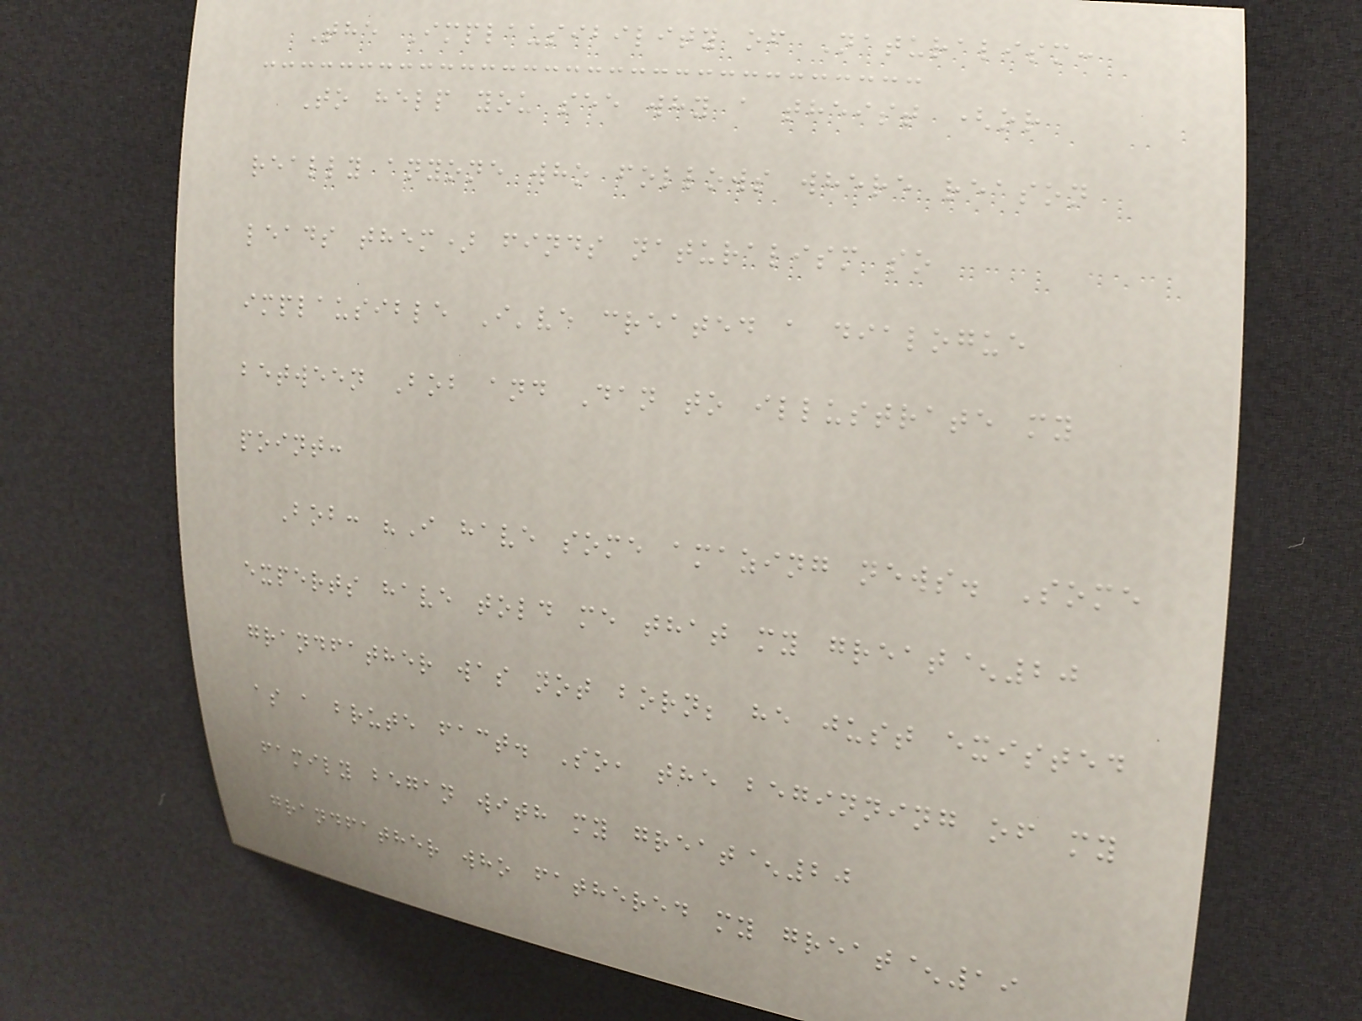The Implausibility of Naturalism:
To help you see why a theist (or
really anyone who follows where reason
leads them) finds naturalism so
implausible I've created a dialogue
between Bob and Dan to illustrate my
point:
Bob: "I have some amazing news. Some
experts have told me that my great^20
grandfather was not born; he just existed
as a brute fact. So, the beginning of my
family began with my great^20
grandfather who fathered my great^19
